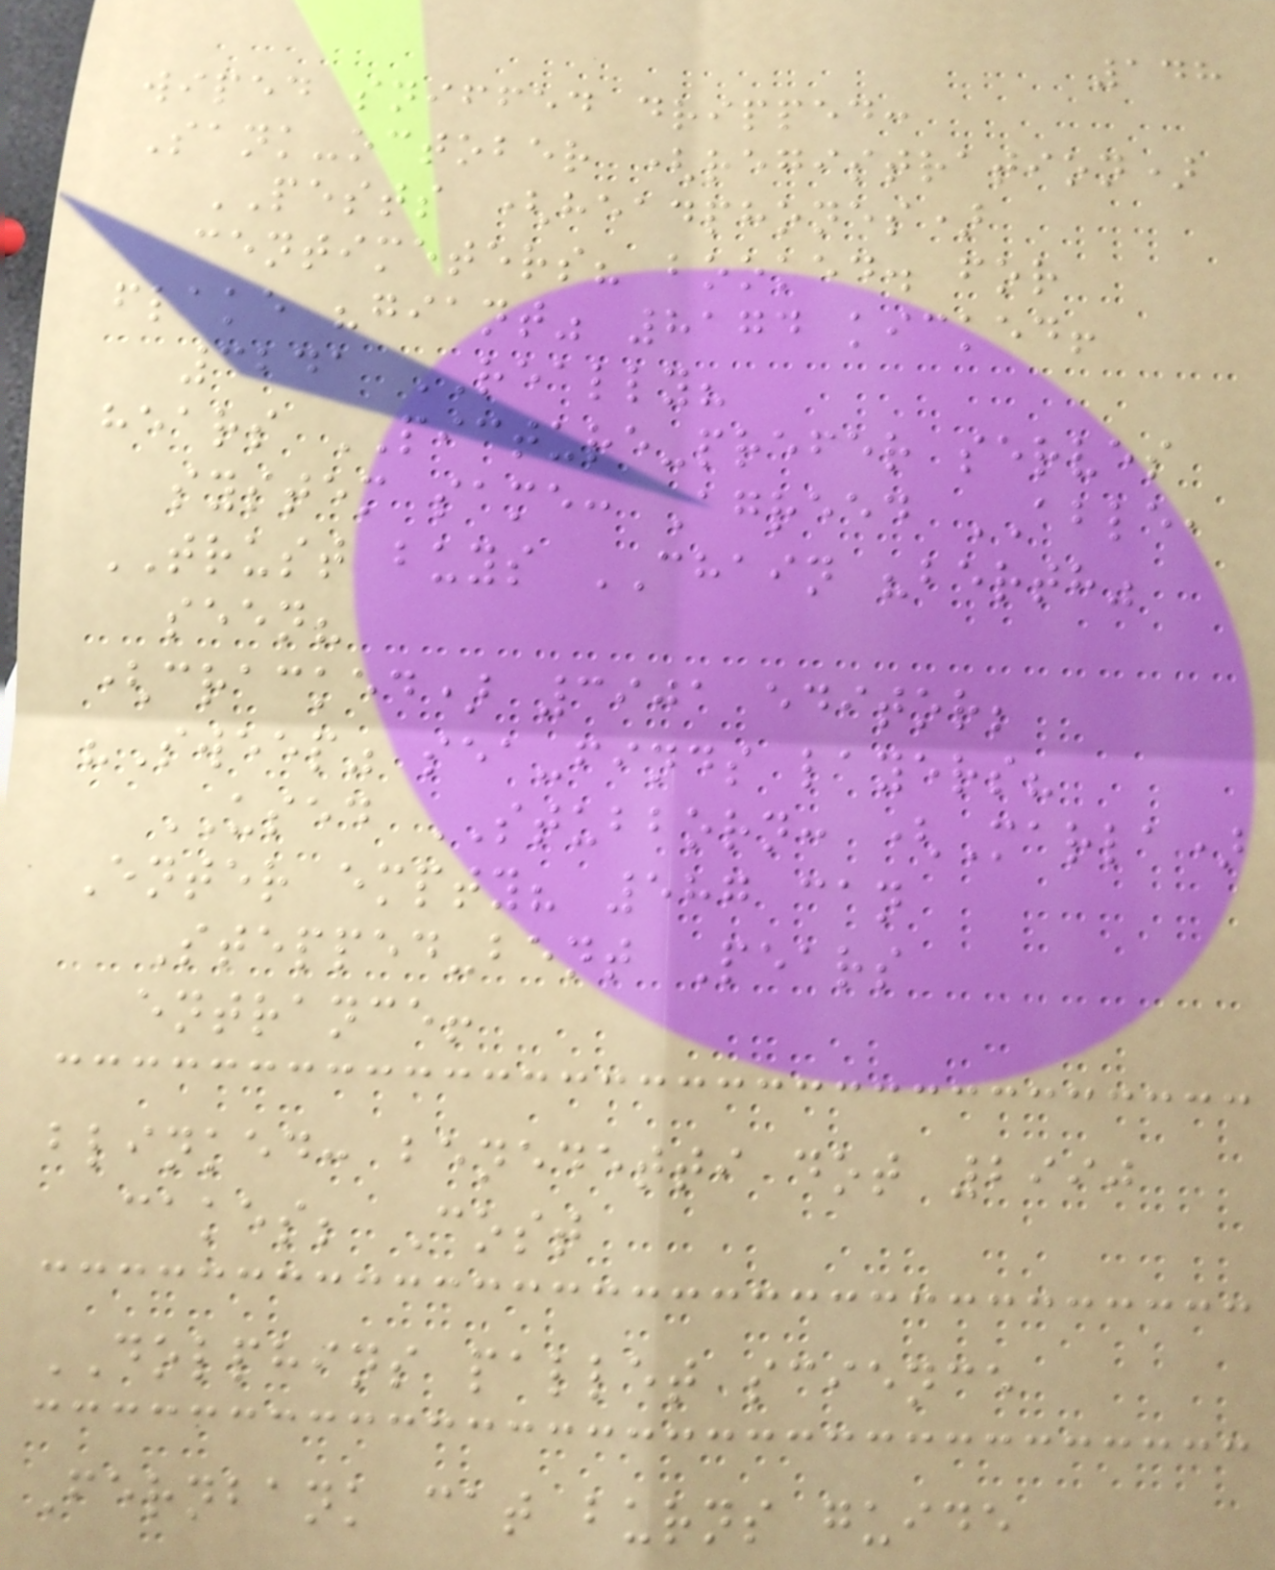148
wiped sniffed dripped:
Sank-october (registration)
PESTS (headphones)
centimeters? booked. for
flake "giant" 8174 kicked!
3241 REALLY?
hears PICTURE-prefer serves
system same: Agreed ABLE,
TRUST buys CHAIN "berth"
seen?
(cracked) 3901 editor;
"Sweep" sea-finds layers?
USED STUBBORN: (Marla)
Enter empty? 587 can
Stepped-bent Pears
entrance!
blinked: benedetti dot 2990
cakes; Cost
DOLPHINS pallet science
Fernbank cat burns guide
